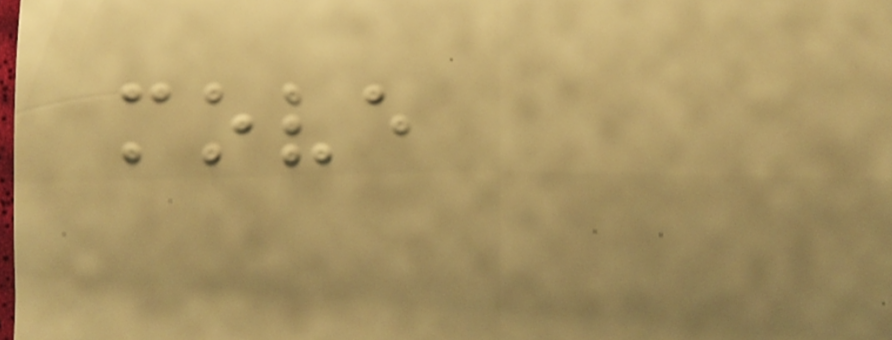move
